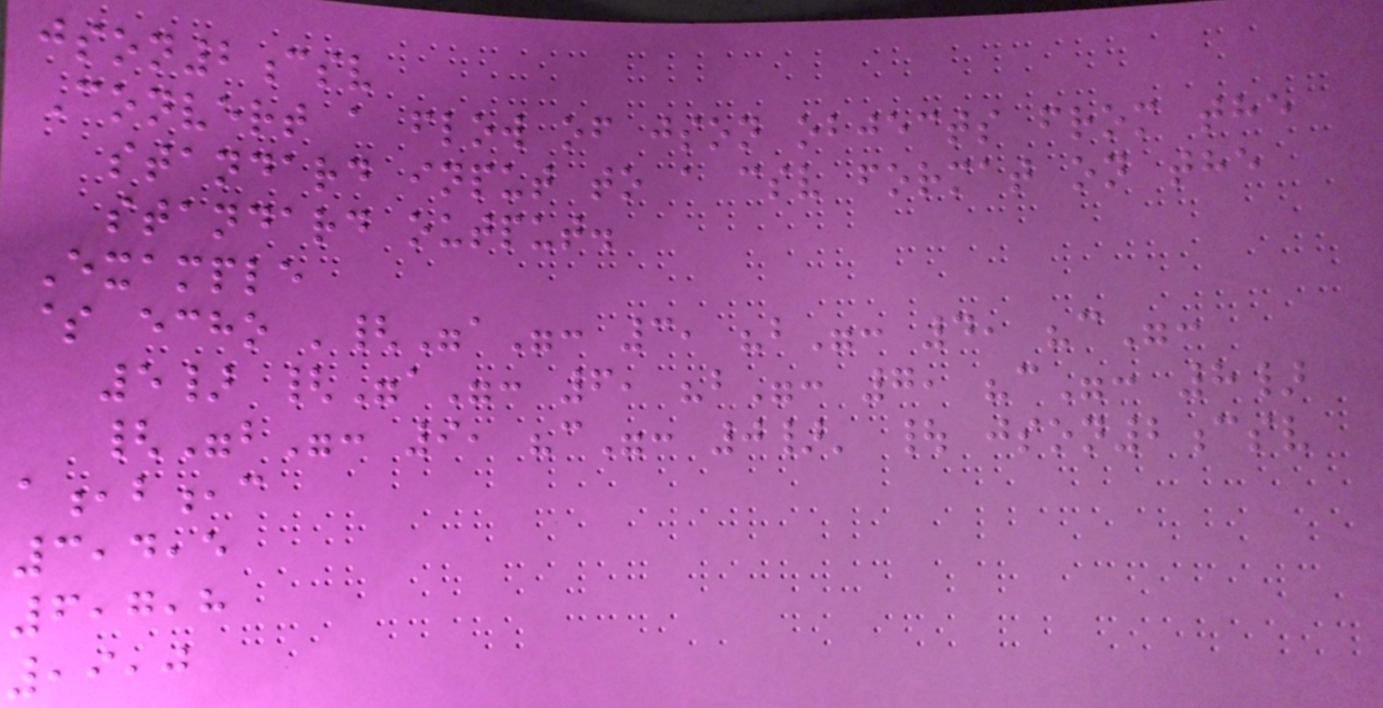json2csv
Convert a flow of json objects from the
standard input to a csv format on the
standard output.
Example
$ echo '{"a": 3, "b": 4, "c":
5} {"a": 6, "b": 7, "c": 8}
{"b": 9, "c": 0}' | json2csv
a,b,c
3,4,5
6,7,8
,9,0
